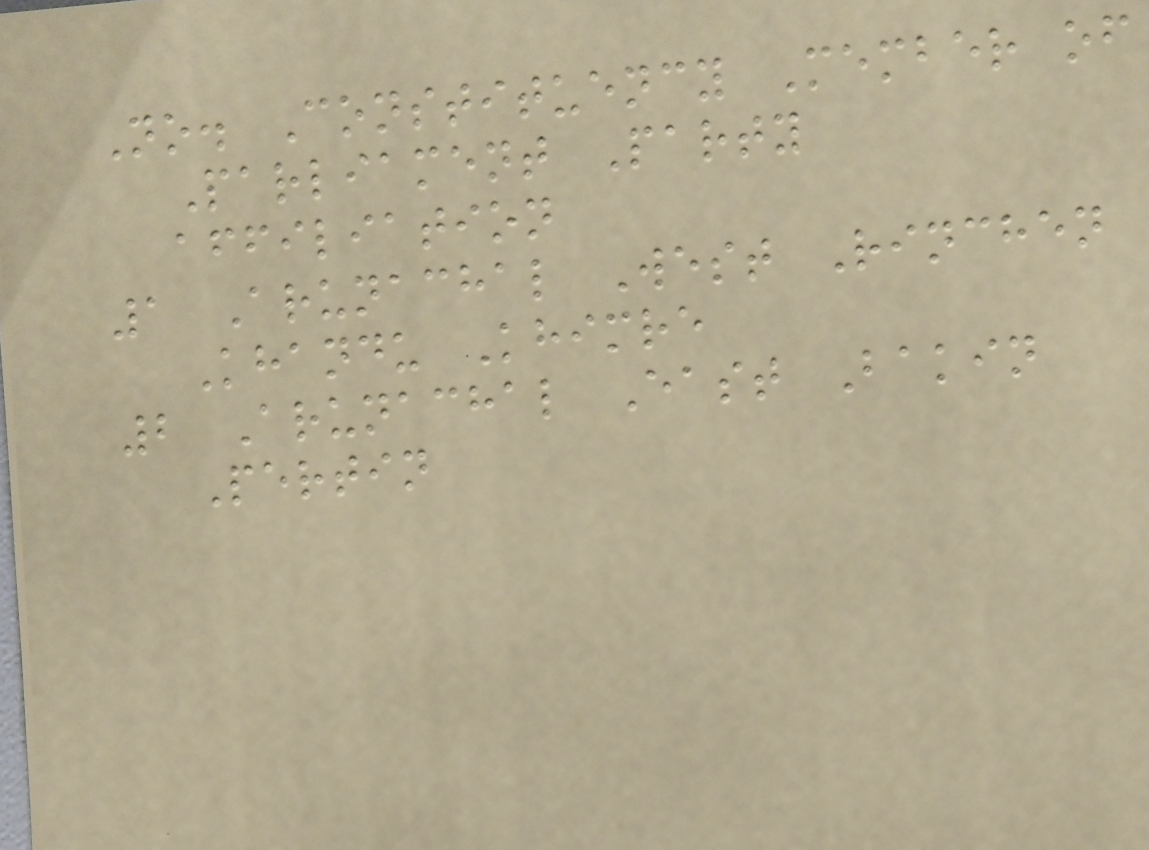No. Constituency Member of
Parliament Party
affiliation
1 Arunachal West Rinchen
Khandu Khimre
2 Arunachal East Bakin
Pertin
